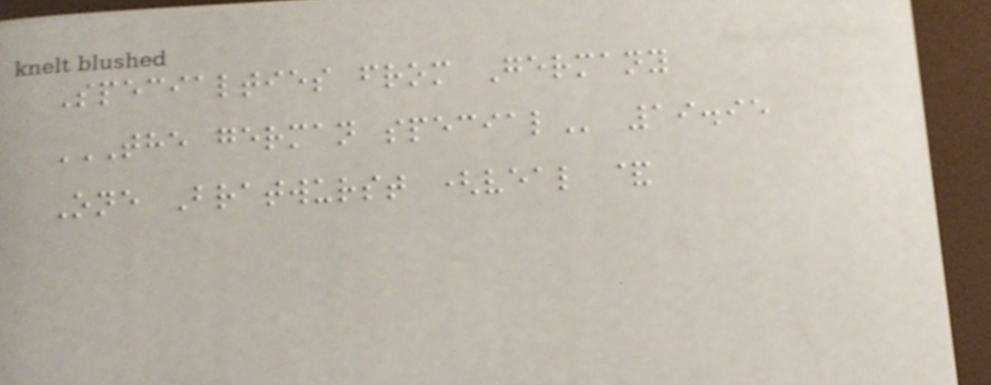Specialties from Germany
THE GERMAN SPECIAL 19.95
One Bratwurst (veal &
